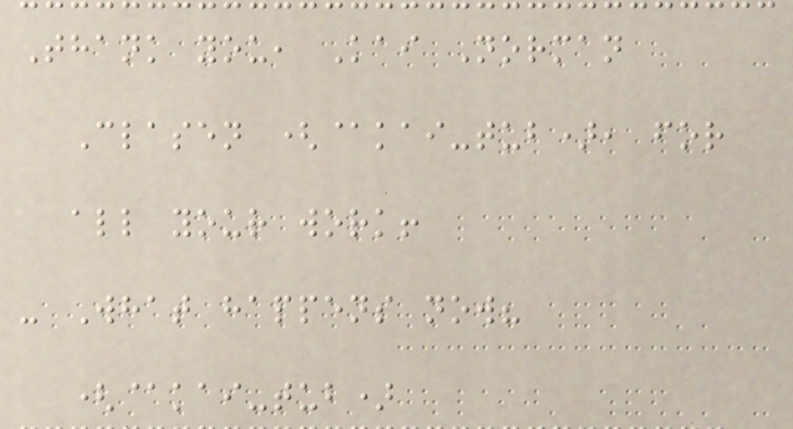Thank you, Kai Norman
Clasen (@kai-tub), for
all your work!
- What happens now?
(@kai-tub)
